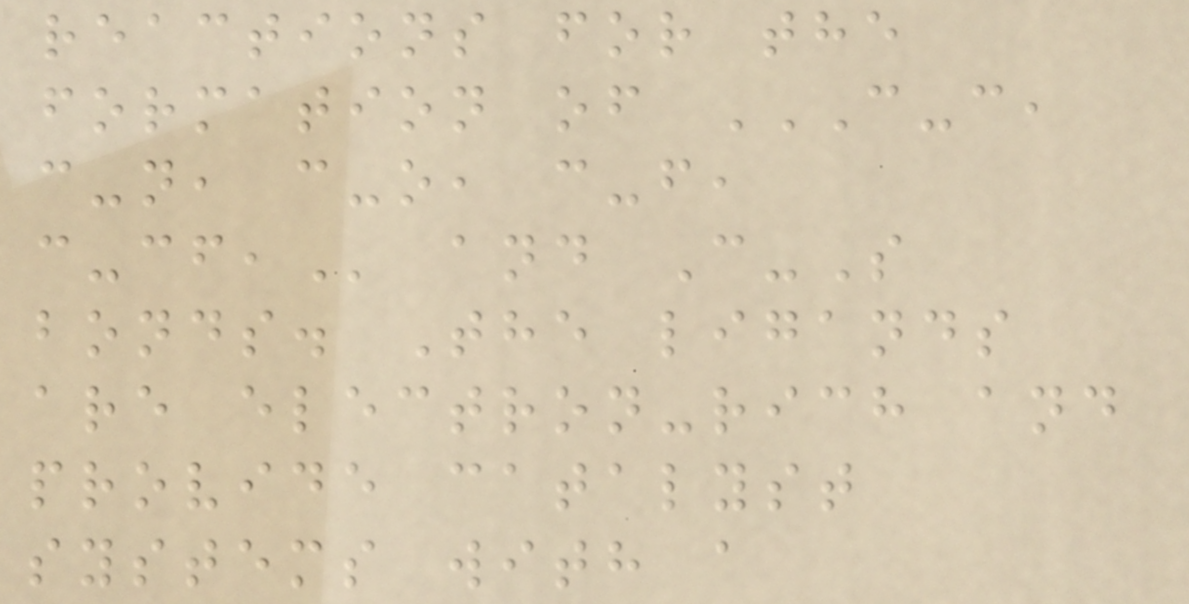reactions for the
formation of C-C,
C-N, C-O, C-F,
C-CF, and C-S
bonds. The ligands
are electron-rich and
provide catalyst
systems with a
